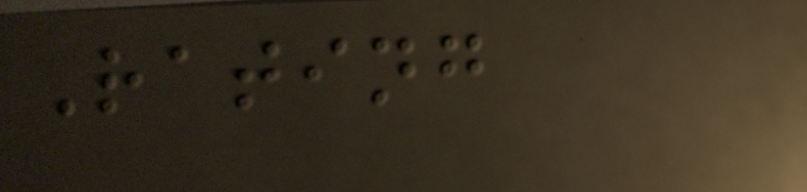Rating
